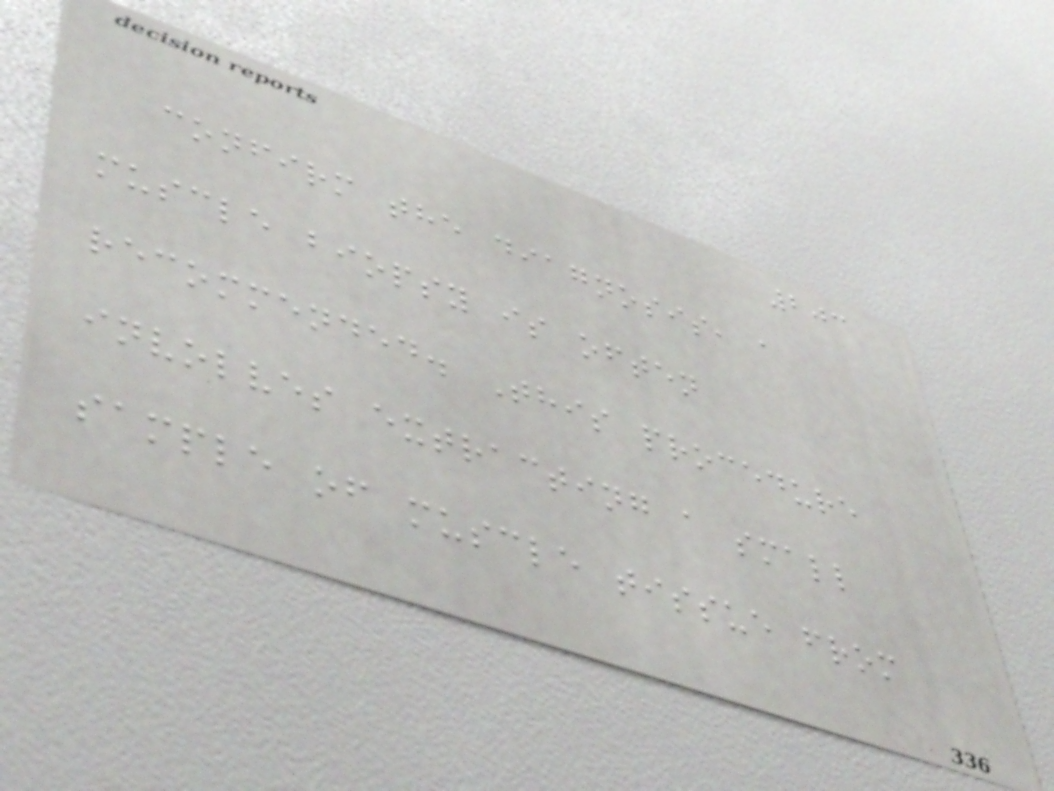203
confirm the diagnosis, a
muscle biopsy is often
recommended. This procedure
involves extracting a small
sample of muscle tissue from
